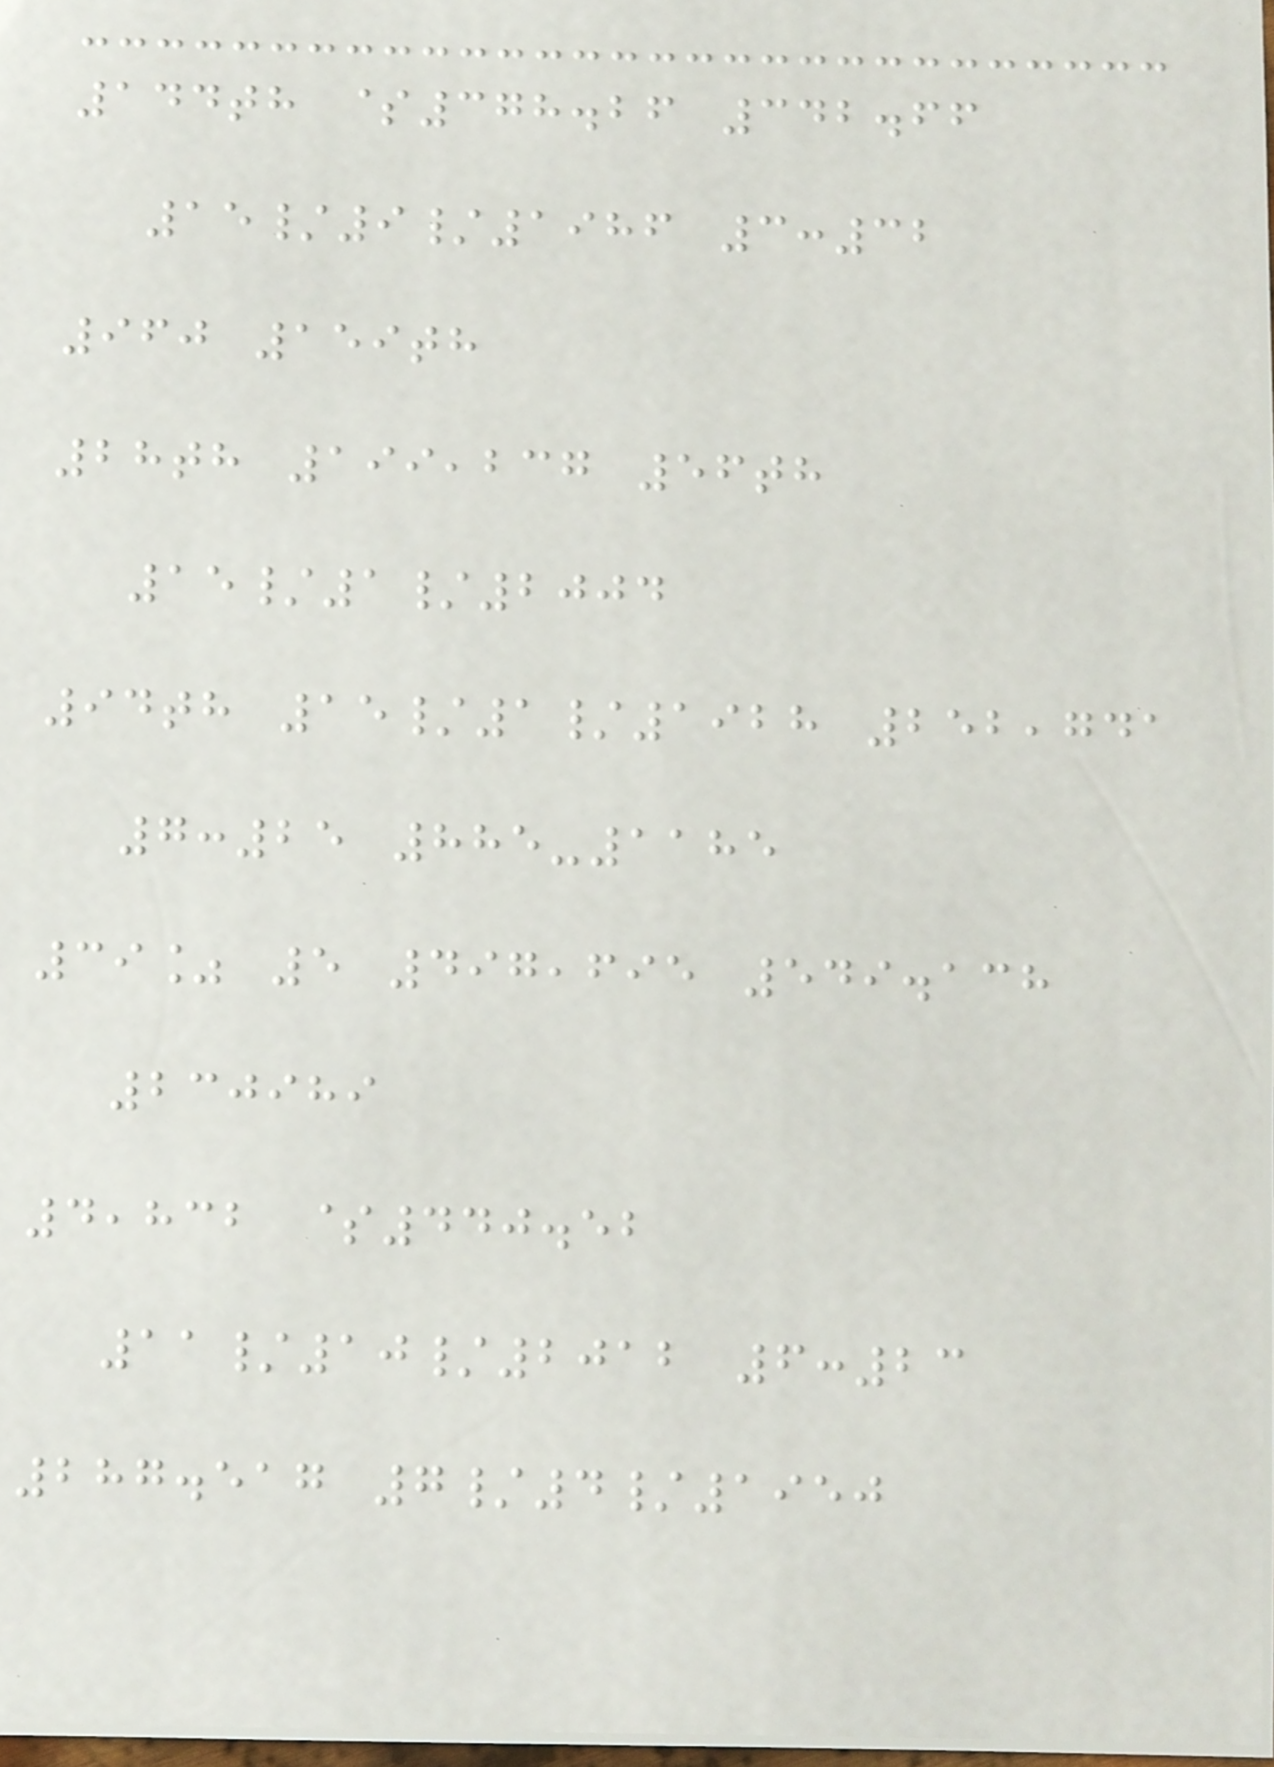144th $378.26 342.66
15/9/1986 3:32
960 159th
28th 199,237 56th
15/1/2004
94th 15/1/1928 252,741
7:25 885-1185
39% 5 497,695 549.138
230989
4,832 $440.52
11/10/2012 6:23
287.517 7/4/1950
